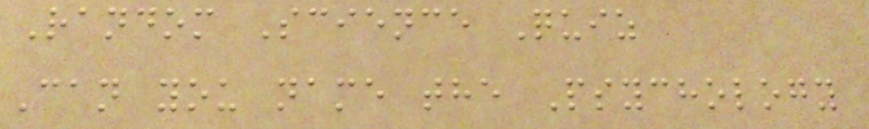Random Science Quiz
Can you name the Psychology
